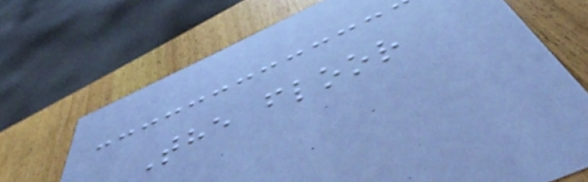The floor
